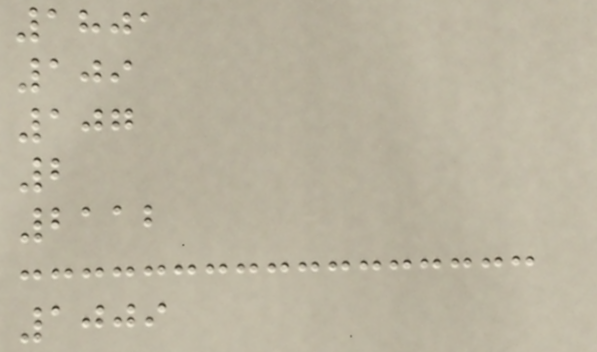1801
109
107
2
2112
1009
